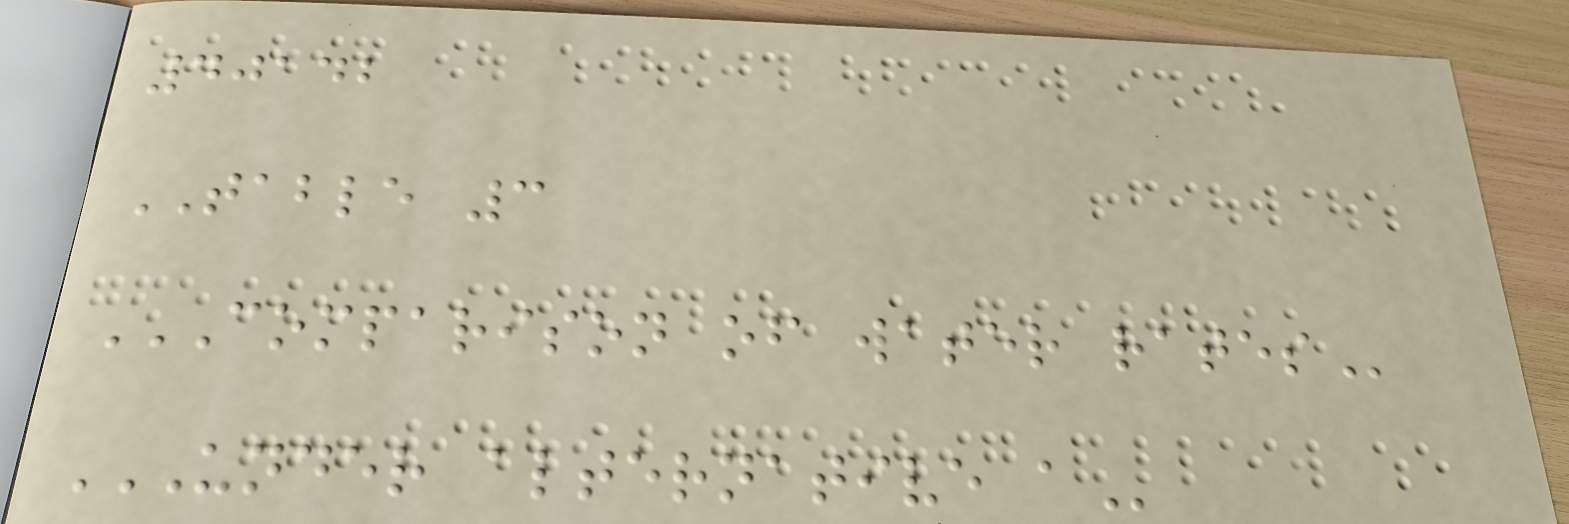40142
TABLE 3
COMPARISON OF WATER RATES
UNDER ALTERNATIVE A
